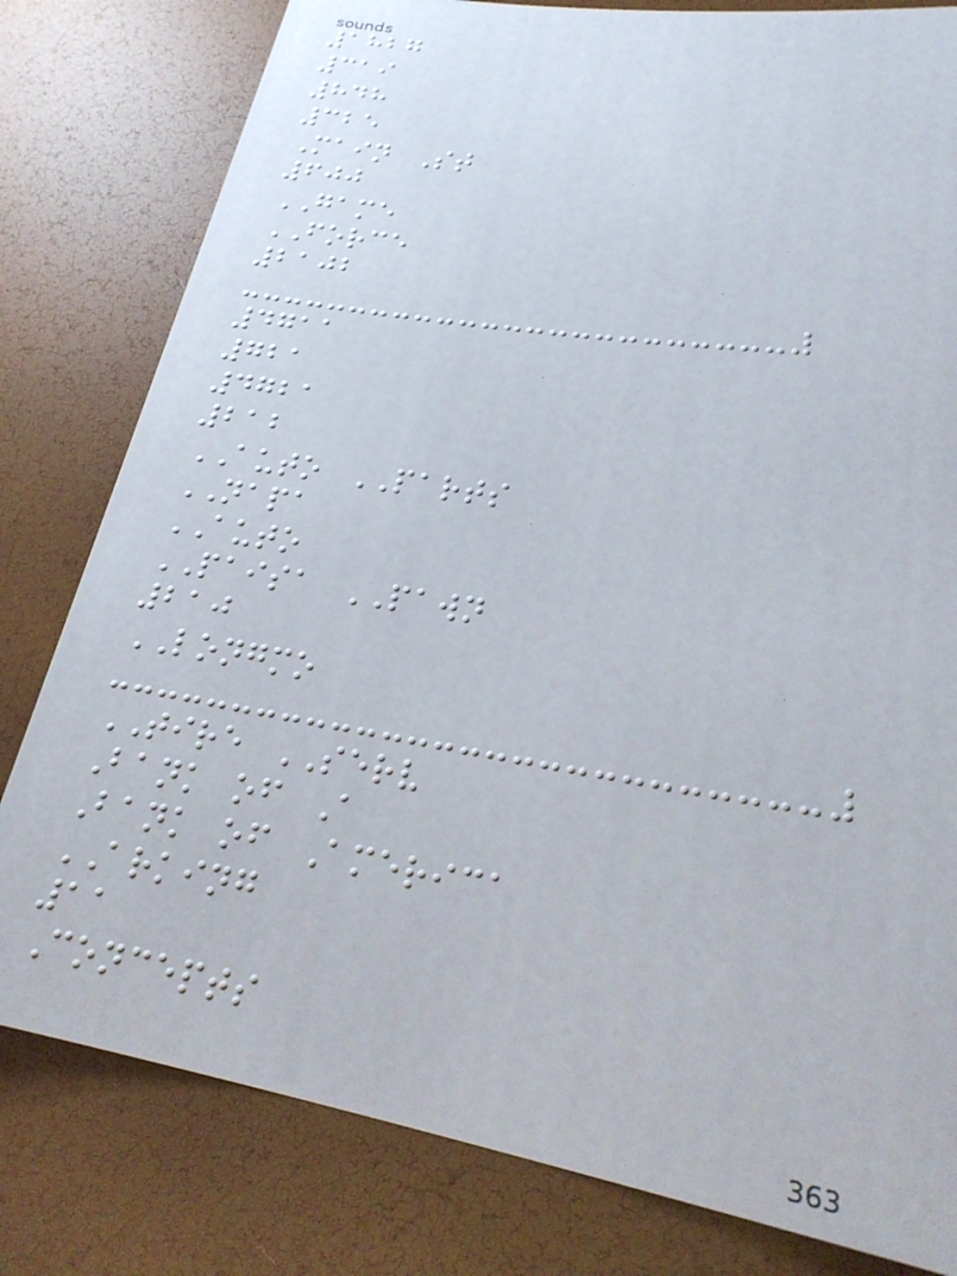1827
319
848
325
Main St
600
GAME
FORCE
2102
4711
721
4721
212
AUTO PARTS
NAPA
AUTO
PAISA PAWN
210
LONGMO
TIRE SERV
Bank of A
Bank of America
ARKING
11
Concepts
